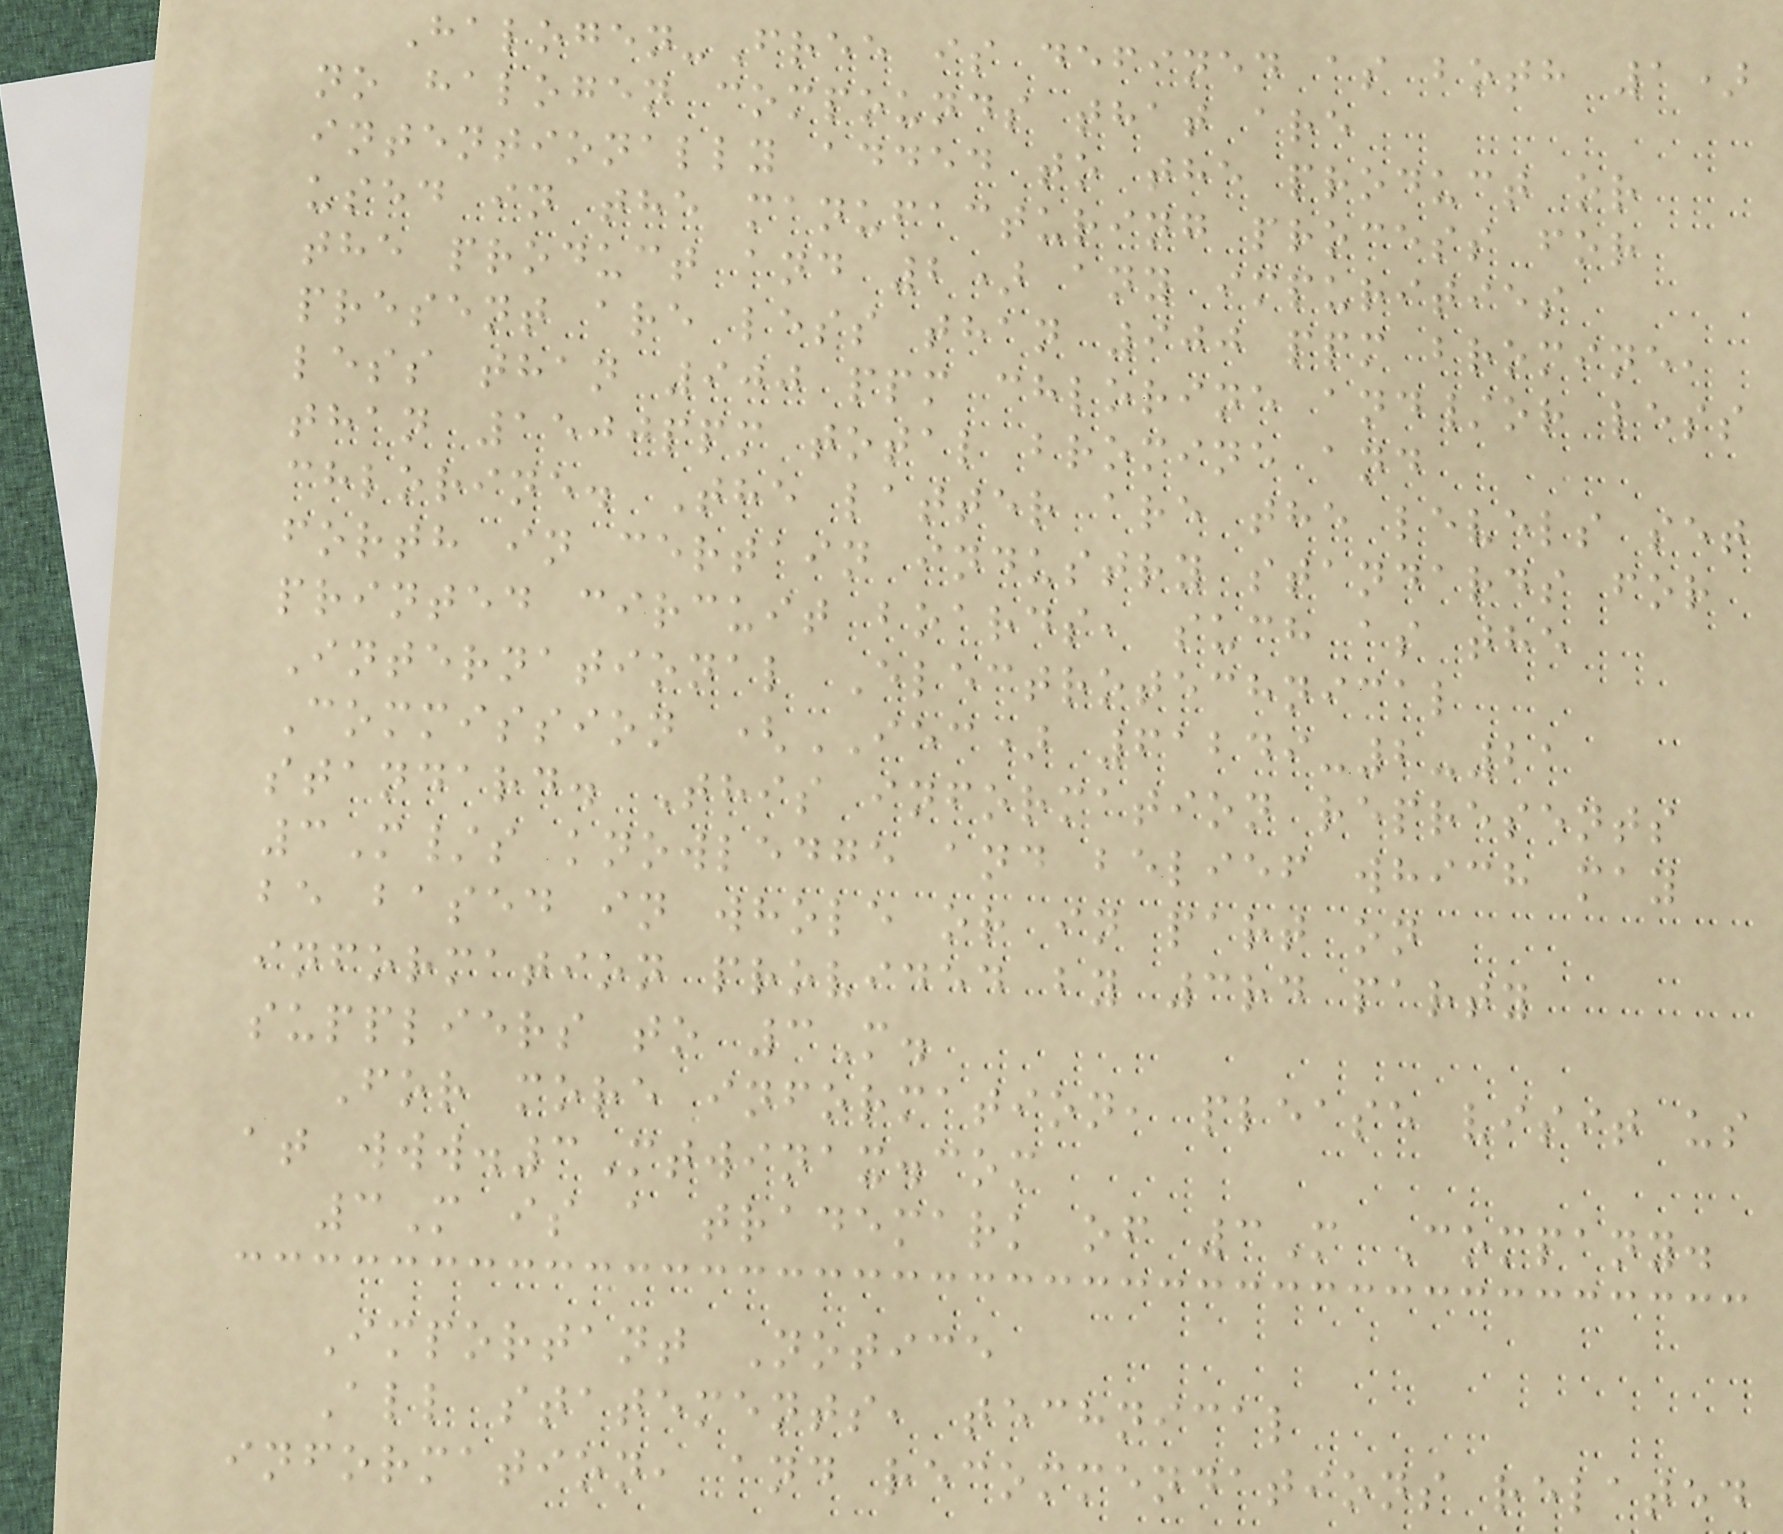Halogen-Free is defined as both 1)
no halogen compounds that are
intentionally added to the product or
used in the manufacturing process for
the product and 2) any impurities
present are less than 900 ppm bromine,
less than 900 ppm chlorine and/or less
than 1500ppm total bromine and
chlorine. The latter are the levels set
forth in certain industry standards for
printed circuit boards, such as the
International Electrotechnical
Commission (IEC) 61249-2-21
standard. This information represents
3M/s knowledge and belief which may
be based in whole or in part on
information provided by 3rd party
suppliers to 3M.
For more information, please visit us
at www.3Mtwinax.com
3M is a trademark of 3M Company.
Important Notice
All statements, technical
information, and recommendations related
